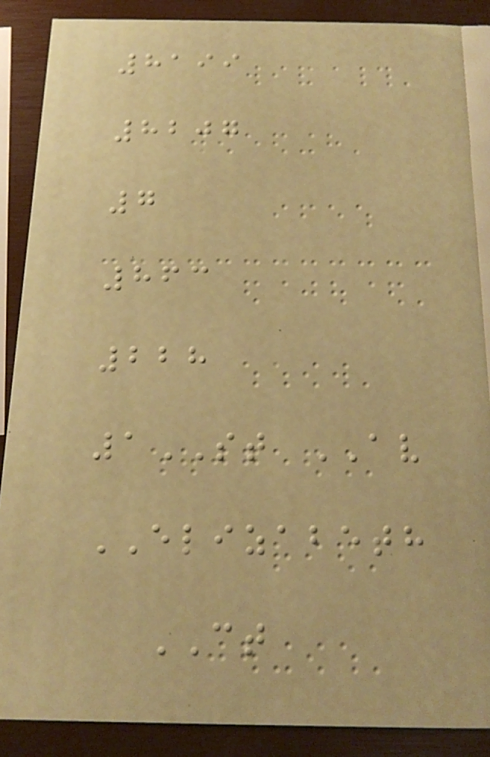8199
8207
7
863
228
1ST AV
ELIZABETH
CT
